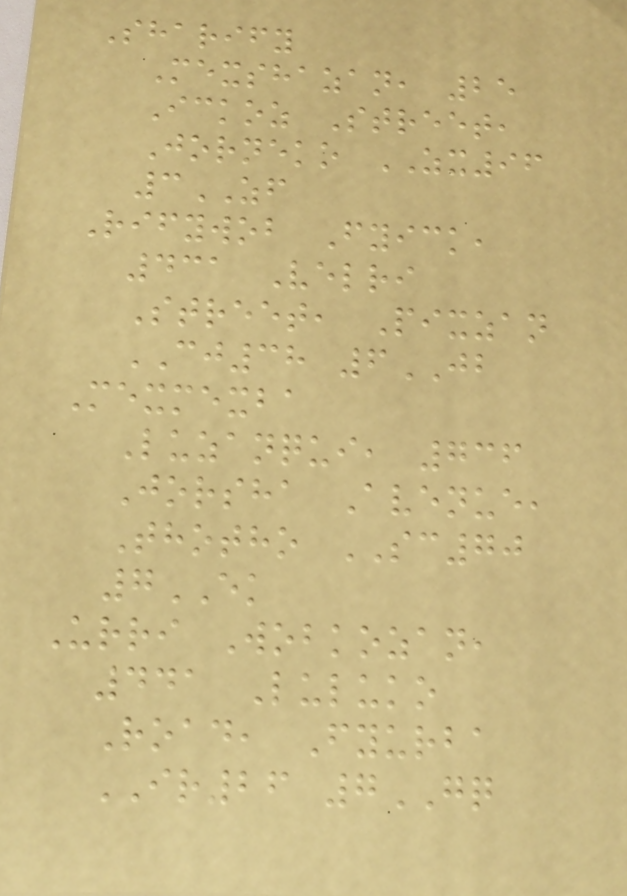Sharify
Mexshazan, 25
Ickoz Street,
Jorneko ZX96
3ZF
Rifywob Fyick,
431 Velri
Street, Pixzan
CJ38 6JB
Mexmexba
Luzanqui, 736
Jorsha Avenue,
Thotho SC70
7EK
Urri Wobkozan,
441 Luluko
Road, Fyurba
IR26 7GQ
